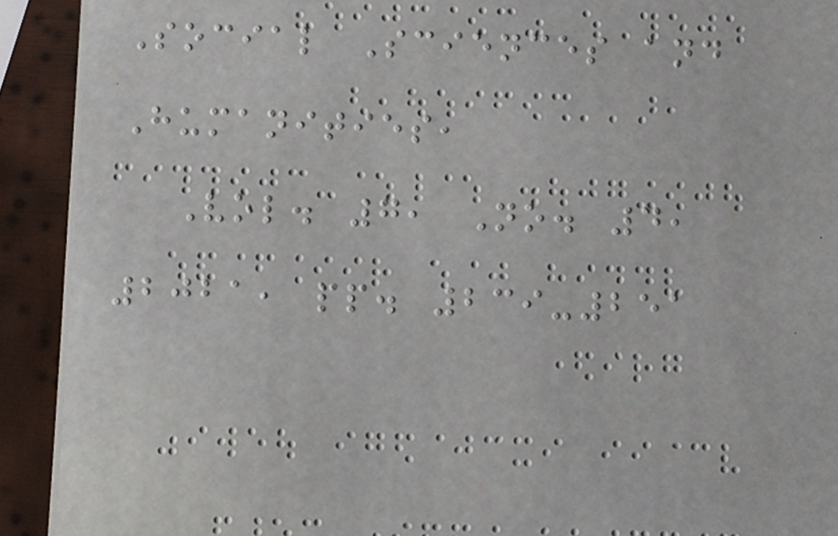Social Sciences and
Humanities,
Vol. 7, No. 4,
2021, pp. 239-251
